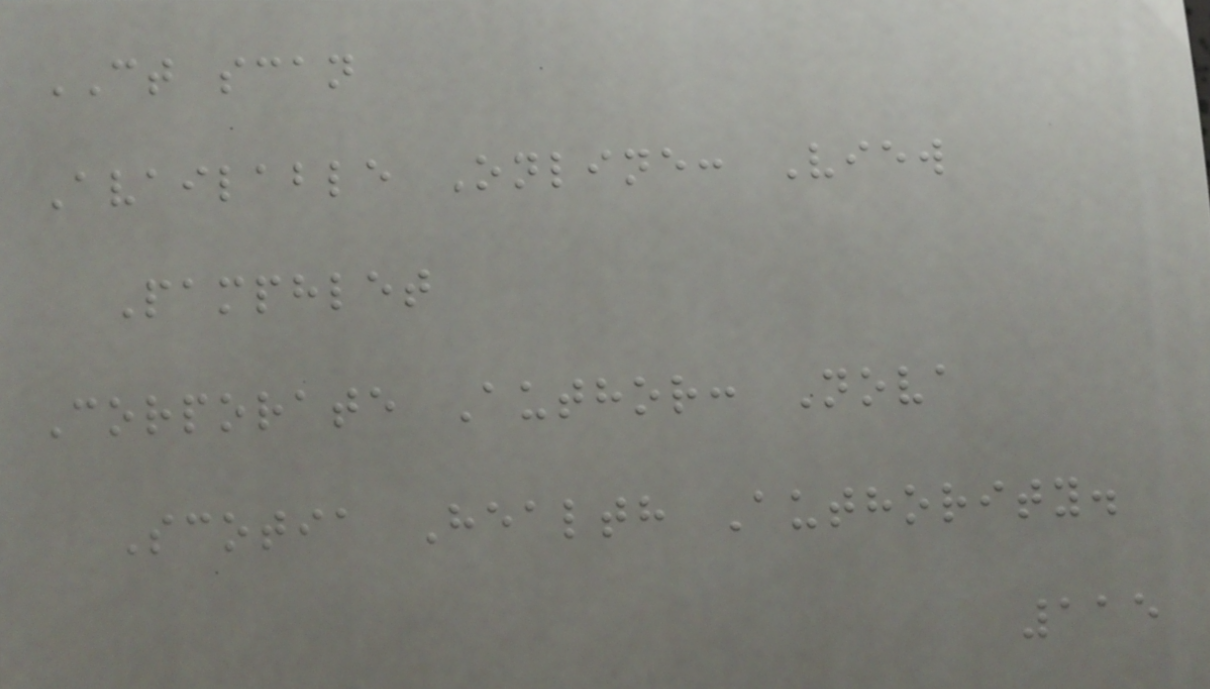CT scan
Available Online: View
Pamphlet
Corporate Author: Nova
Scotia Health Authority.
115
